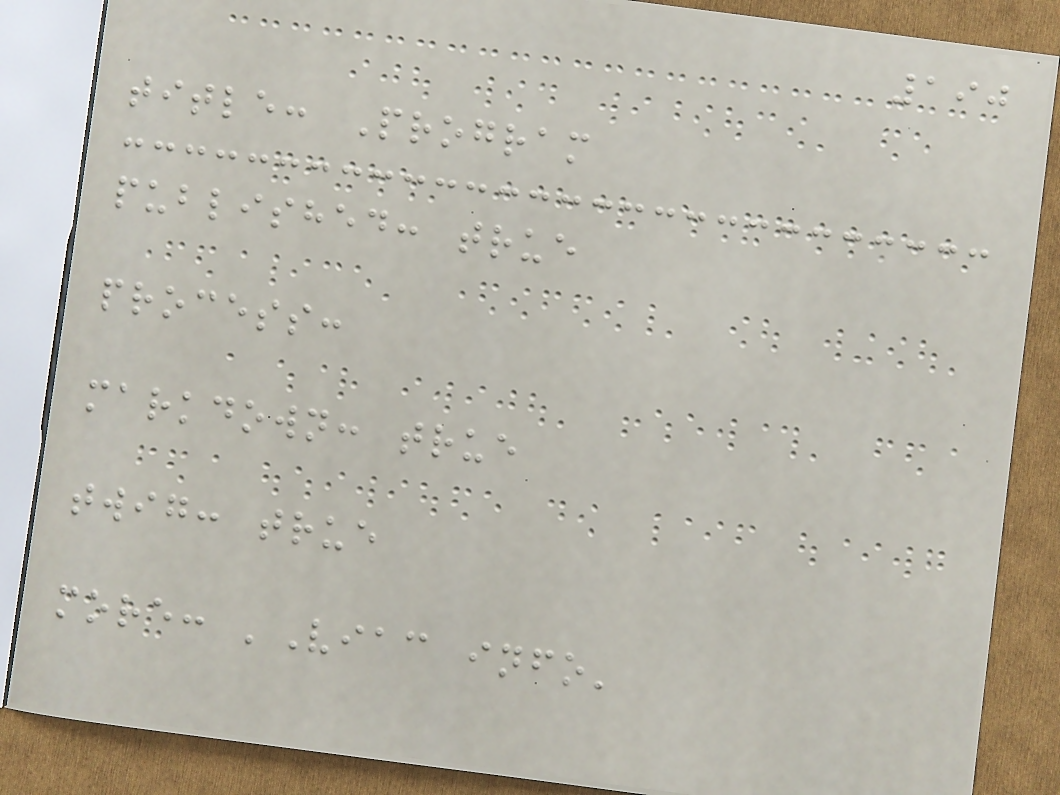190
title: Program
published: true
process:
markdown: true
twig: true
more: 'Viac info'
